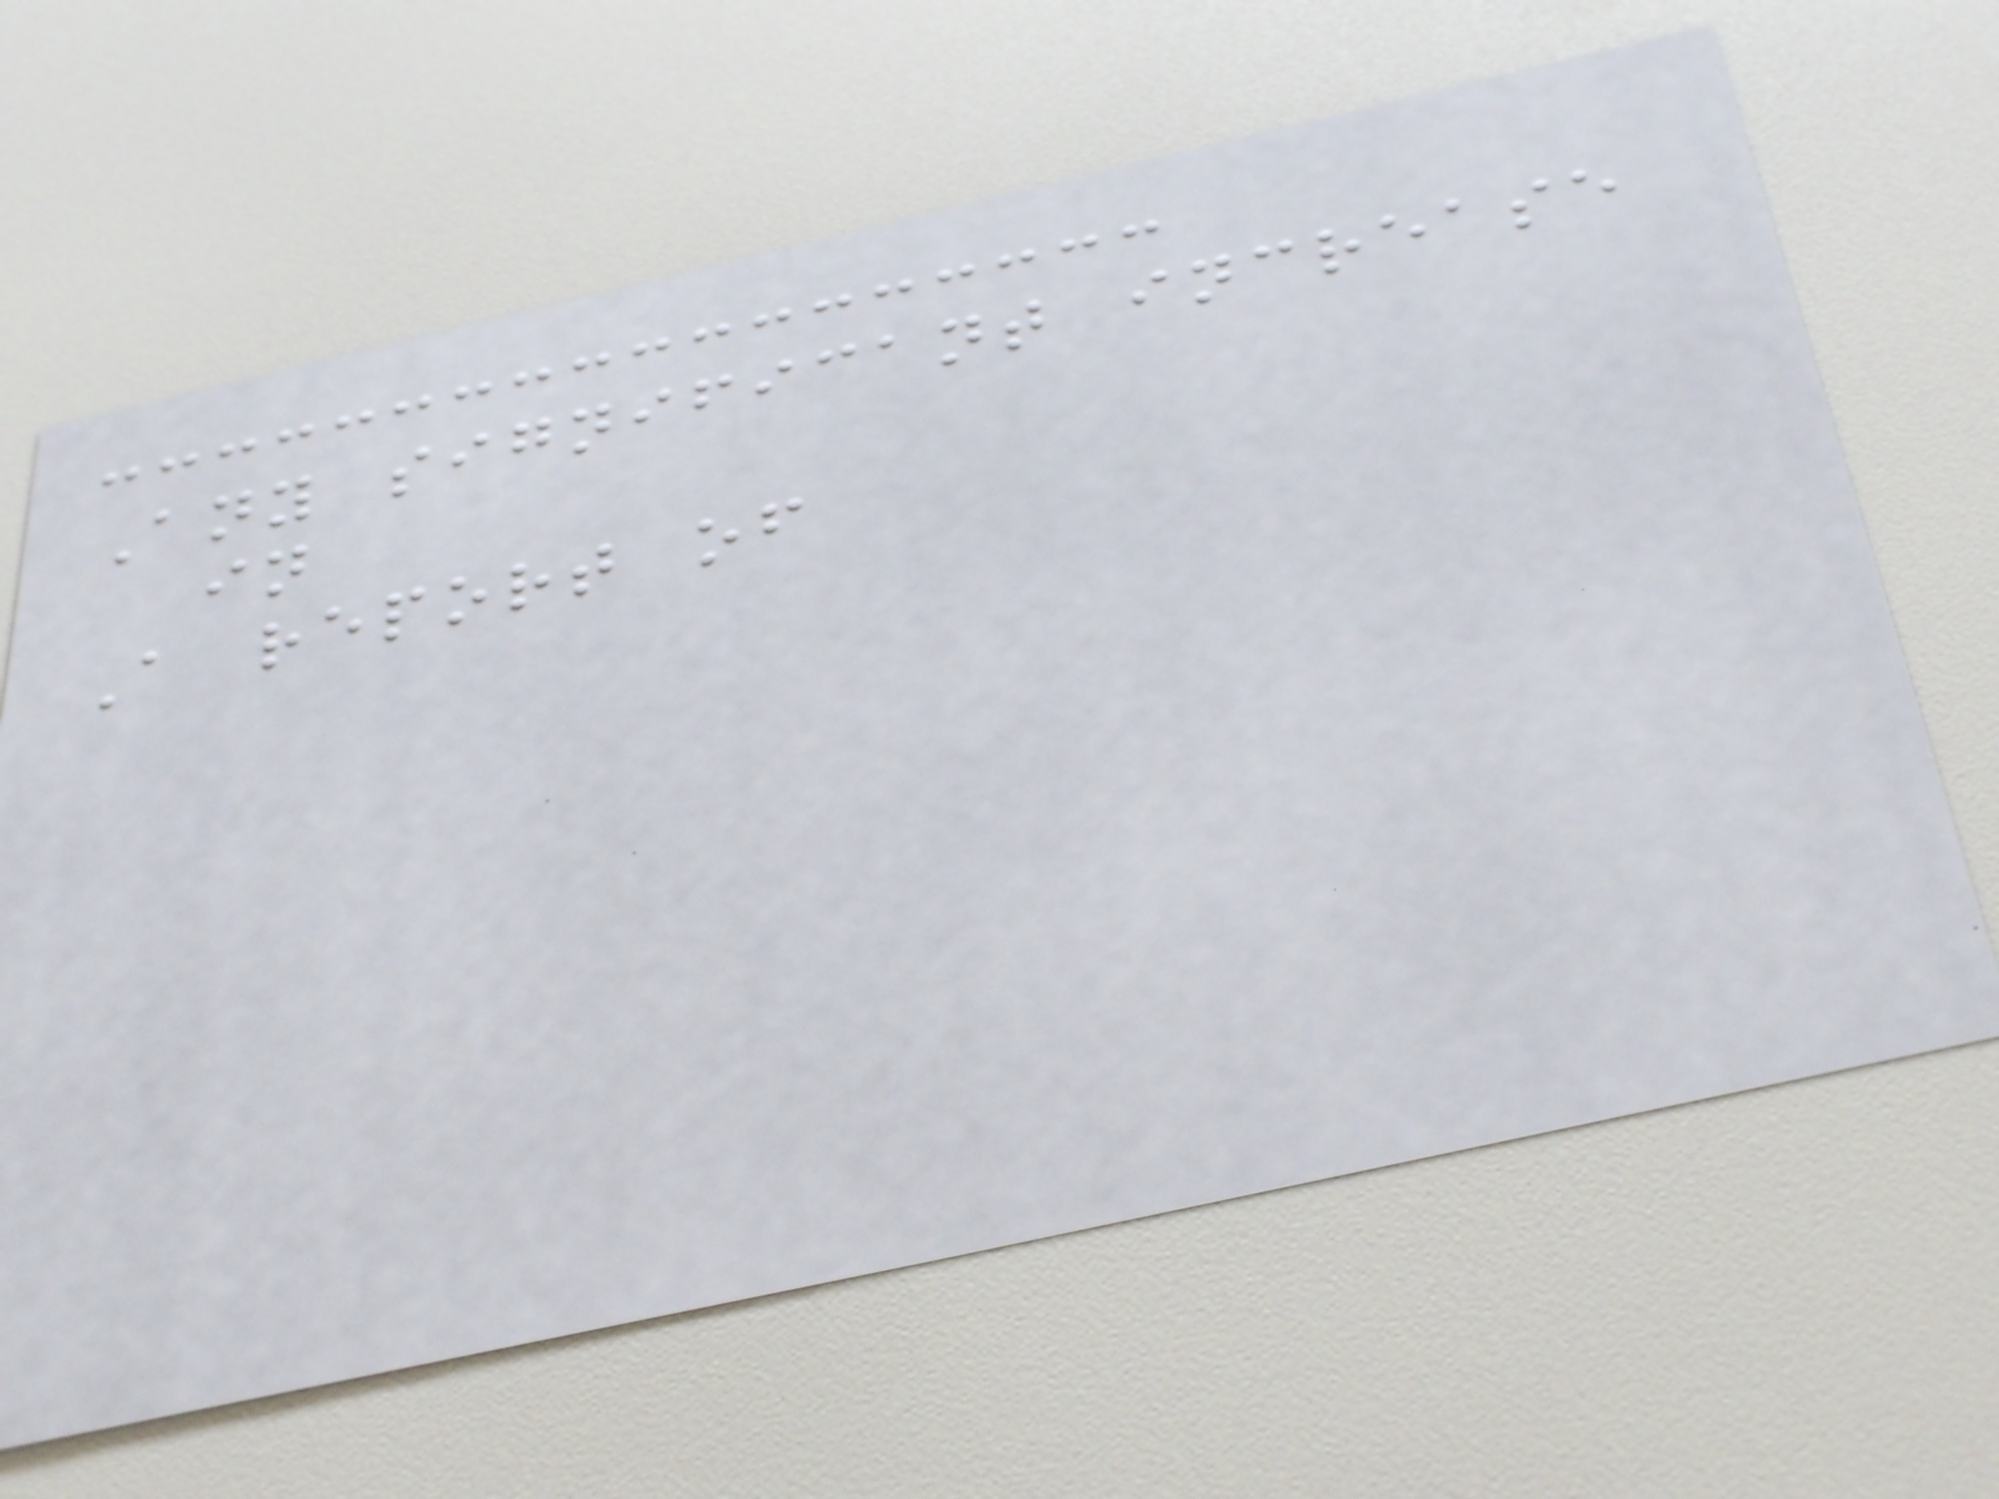Any significant increase
in
A report of
